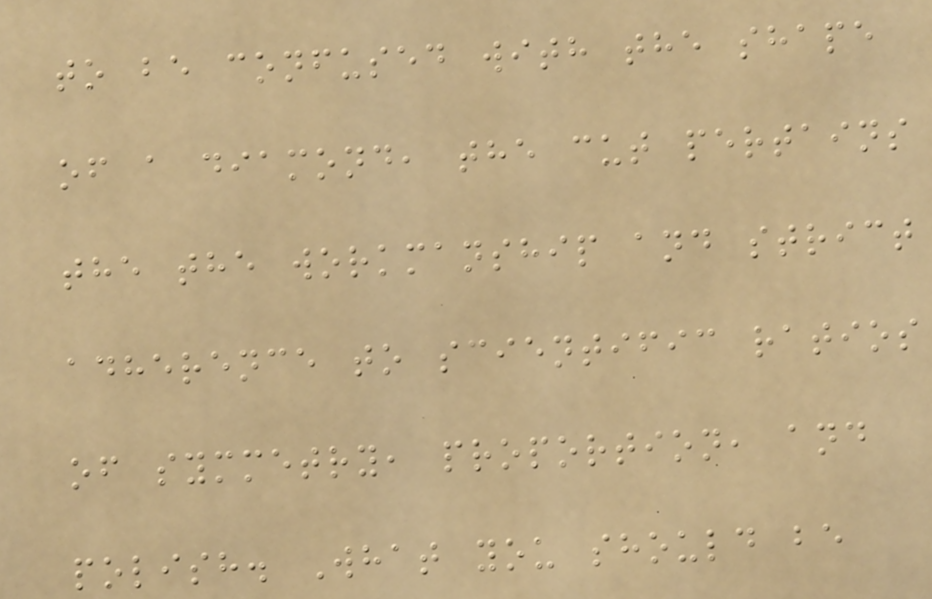to be confused with the shape
of a diamond, the cut pertains
the the workmanship and strict
adherence to scientific ratios
of symmetry, proportion, and
polish. What you should be
